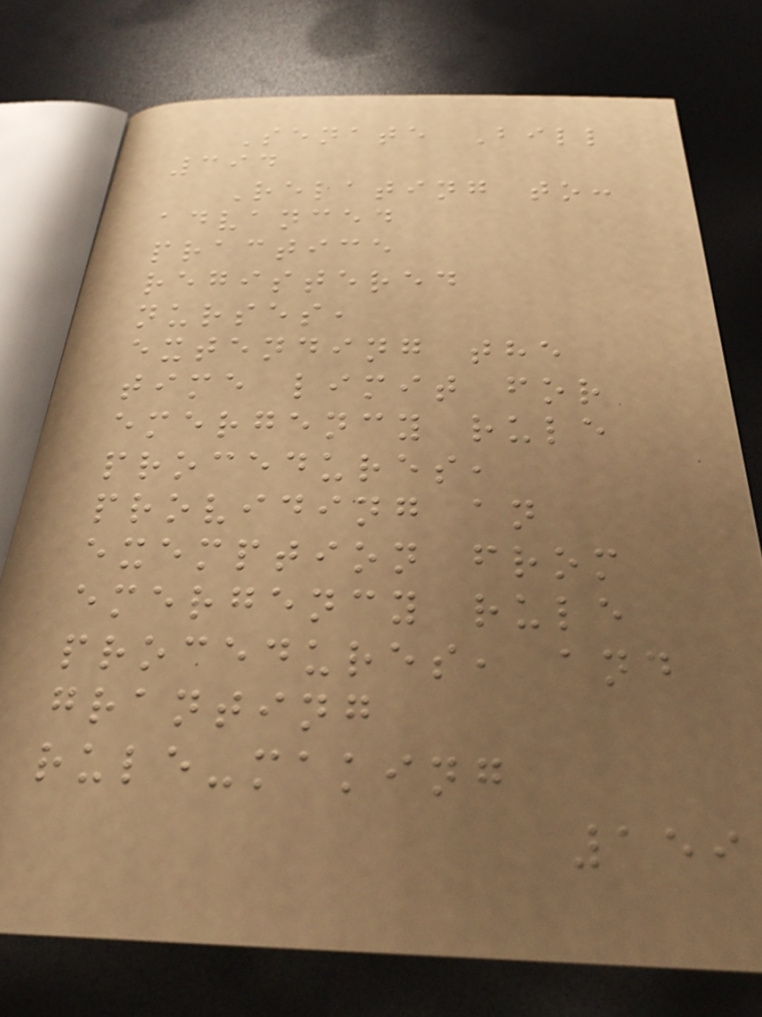Senate Bill
394
Relating to:
advanced
practice
registered
nurses,
extending the
time limit for
emergency rule
procedures,
providing an
exemption from
emergency rule
procedures, and
granting
rule-making
159
